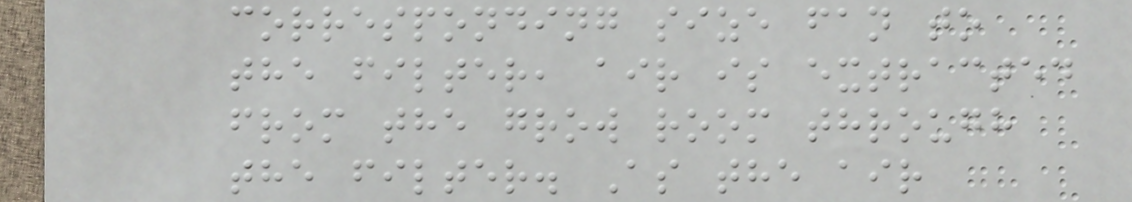corresponding size fan to
the filter, air is extracted
from the grow room through
the filter. As the air
